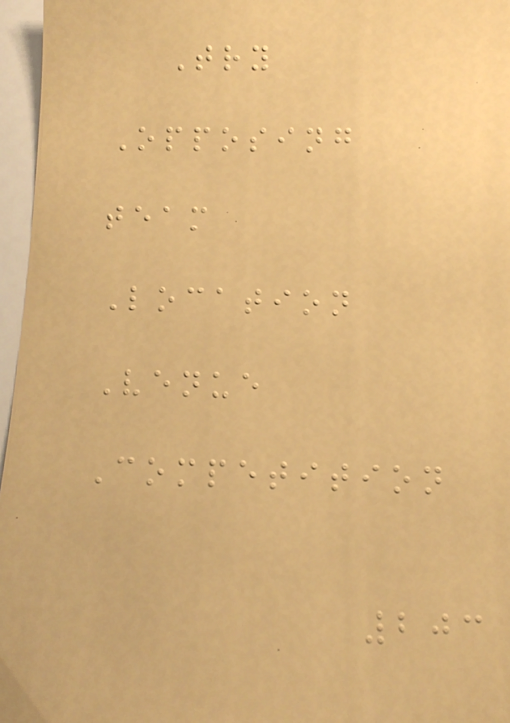Try
Opposing
team
Location
Venue
Competition
203
